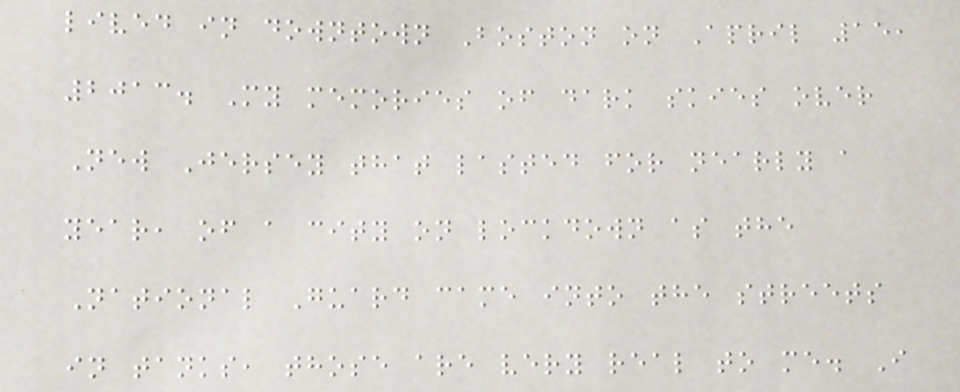lived in downtown Boston on April 15,
2013. My memories of dark skies over
New Jersey that lasted for nearly a
year, of a city on lockdown as the
National Guard came into the streets
in tanks, those are very real to me. I
